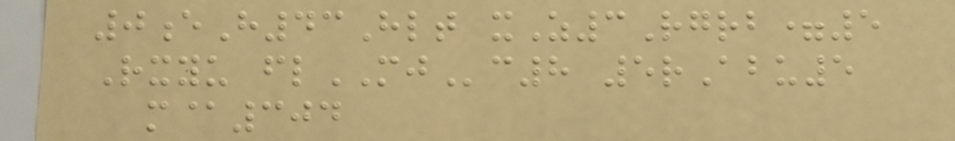0eH43Hlt xZ3Rgrb=5
Rxyu flMJc8 5rAbu5
m@304
